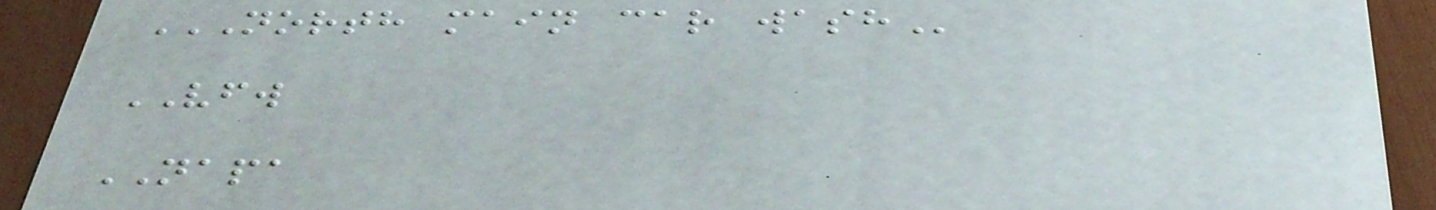NORTH MAIN CAR WASH
VFW
NAPA
